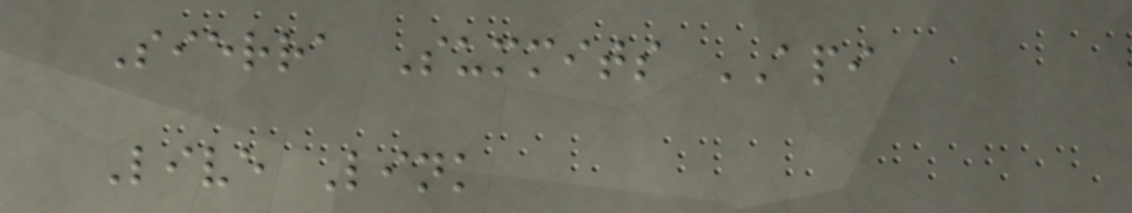Sierra Summits API
Live Link
